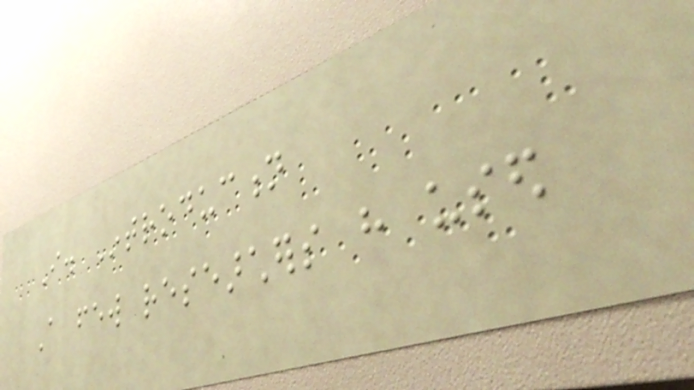I. Introduction
A few researchers have used
